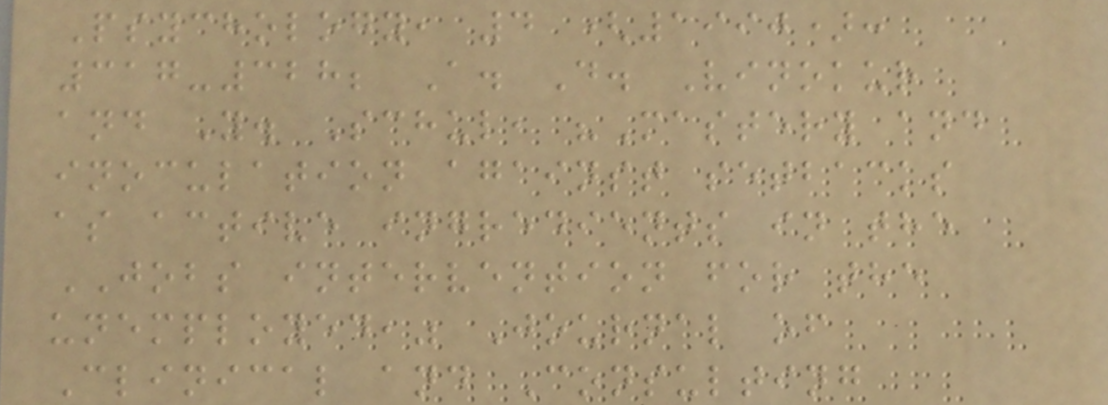Psychology, 4 (1990):
317-328; A. D. Vinokur
and Y. Schul, "Mastery and
inoculation against setbacks
as active ingredients in the
JOBS intervention for the
unemployed," Journal of
Clinical and Consulting
